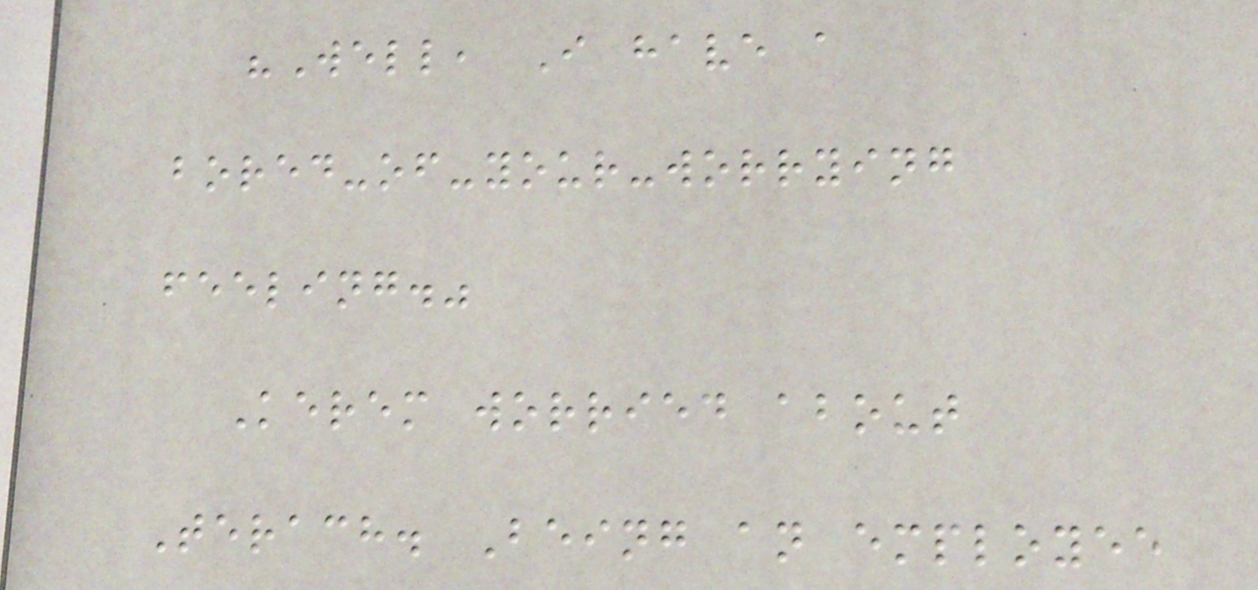"Well, I have a
bored-of-your-worrying
feeling."
Kerem worried about
Terach. Being an employee
